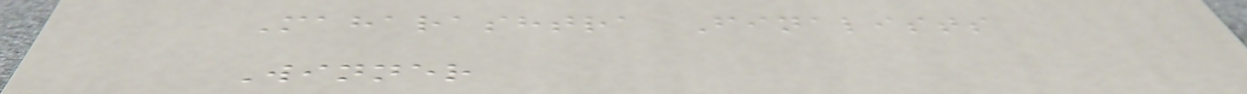Maharashtra Finalists
Winner
